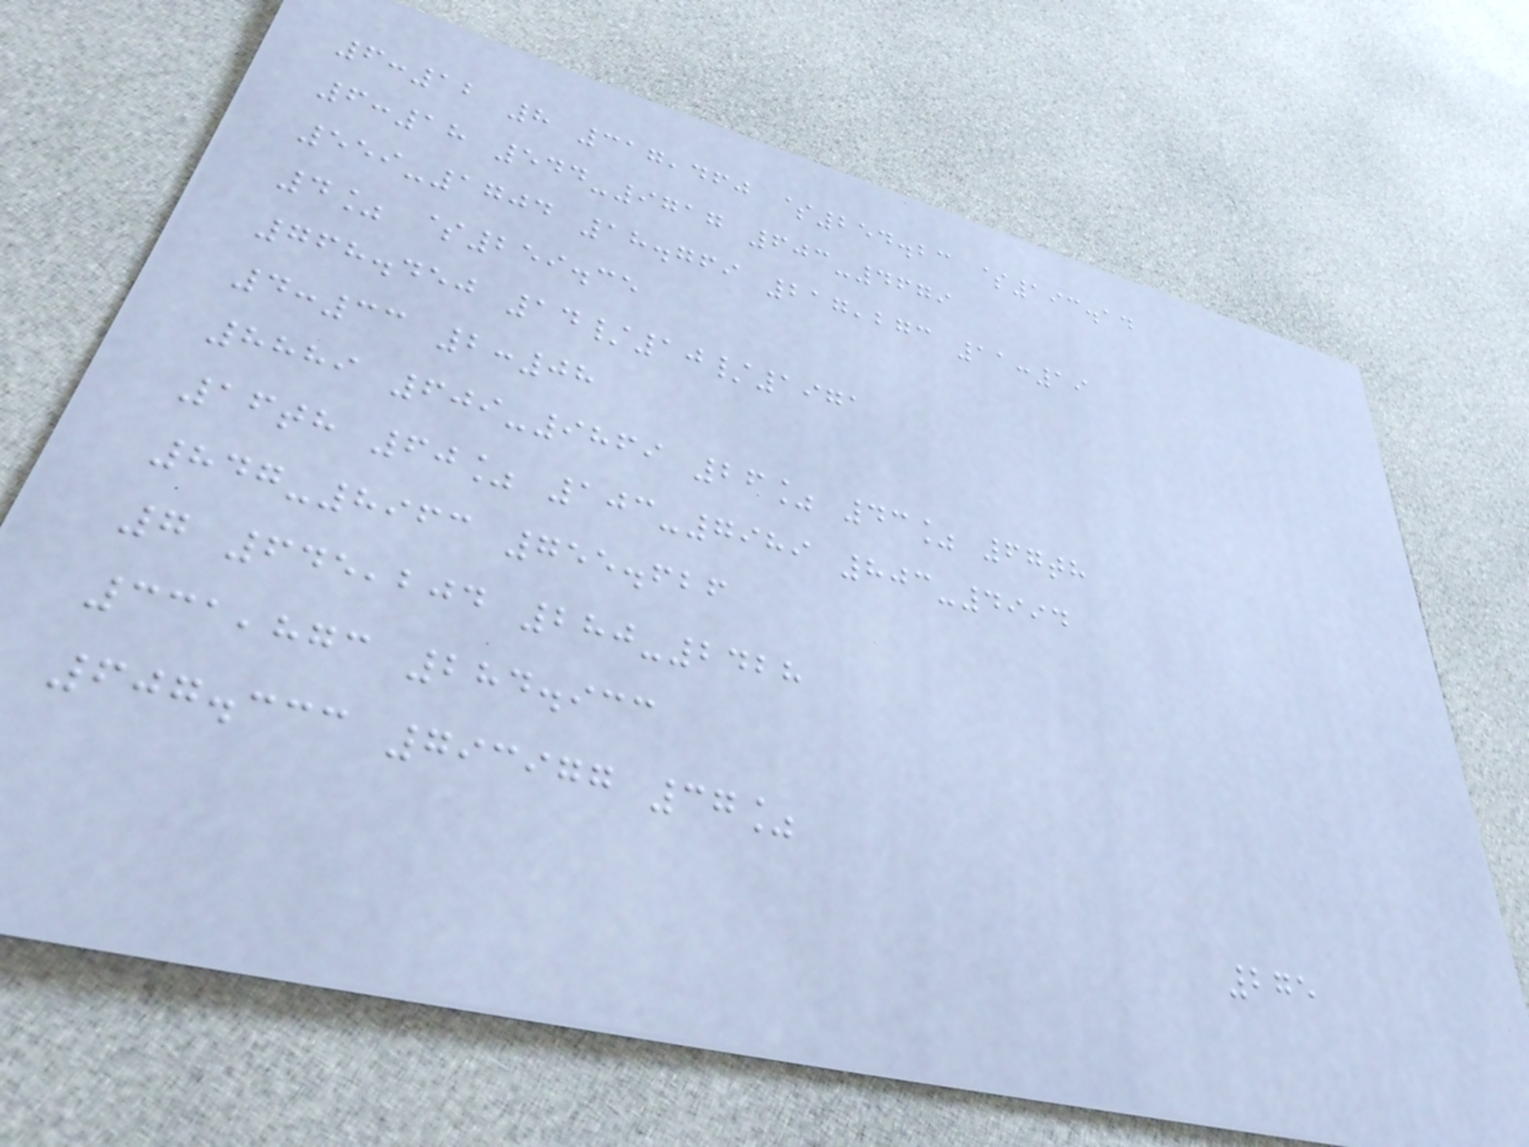6:12 8 317,460 $254.23 $193.14
6:18 544-9717 603-4679
559-1704 18.769 217,273 11:19
4% $259.35
768.450 14/10/1971
4:33 2:08
8889 609-9869 26% 43% 67th
16th 60% 103-7989 803-4994
847-8963 755.626
7 645,204 280-2428
331,873 284.933
607.333 793977 37%
275
